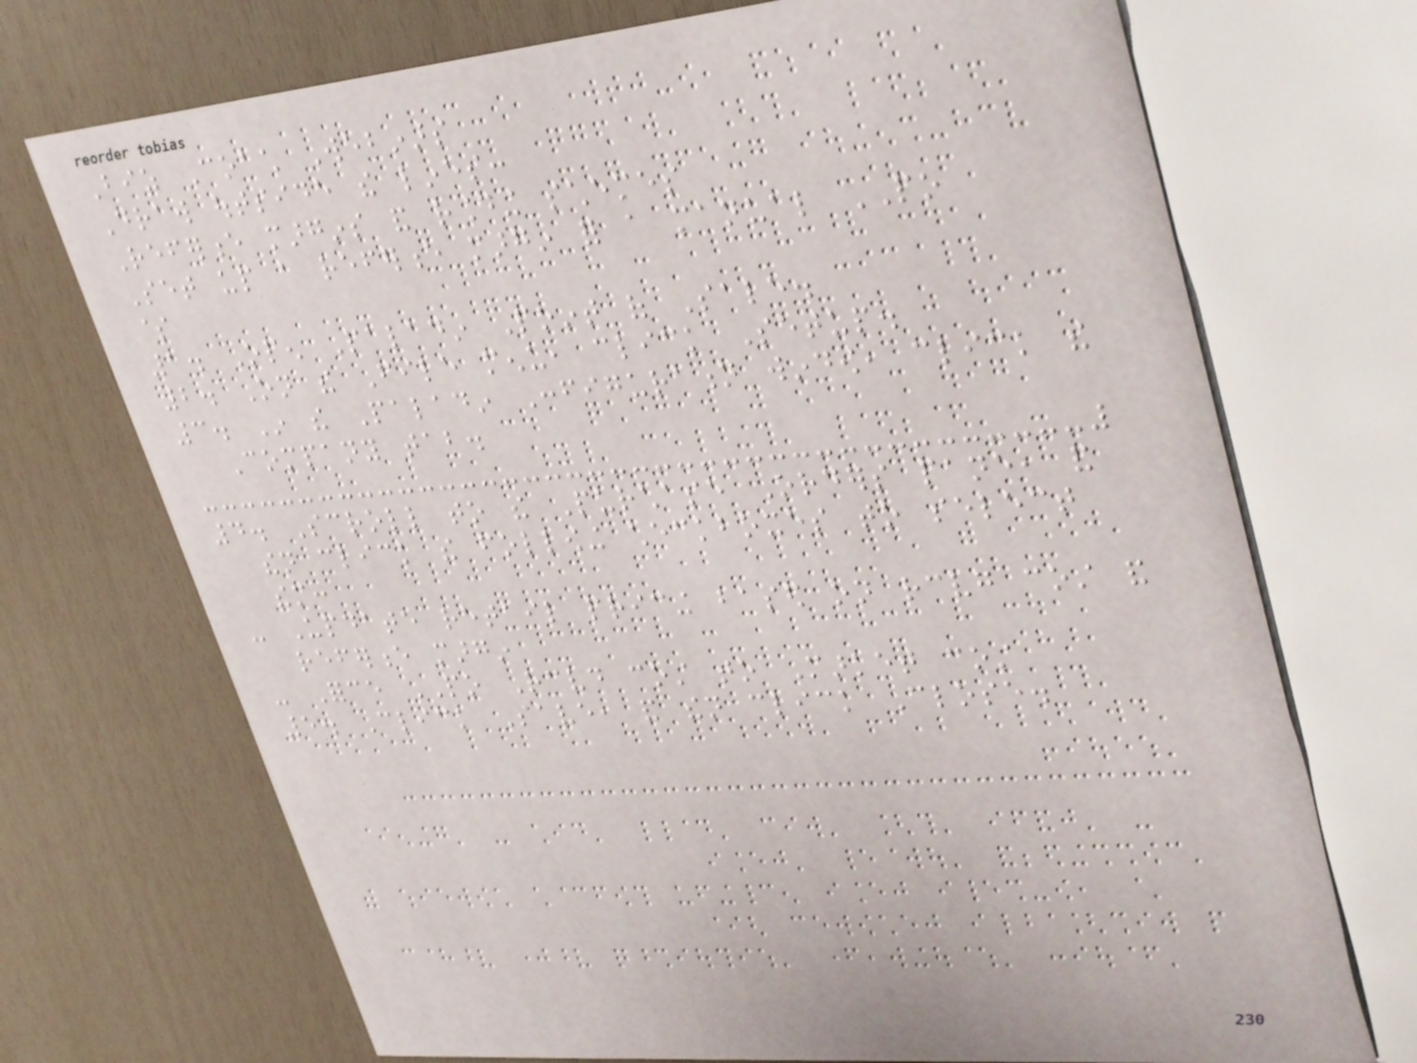Biz Coach Webinars
Draw outside the lines:
Reference margins and rounding schemes
Set up a reference margin for a manual PO
$
1. Open Paladin Point of Sale.
2. On the File menu, click Setup.
3. In the Paladin Configuration window, click the
Company tab.
4. Scroll to the Purchase Orders pane, and
then click the following checkboxes to select
them:
- Update retail pricing based on receiving cost and
reference margin
- Force PO Received cost to Market cost
5. Click Save, and then click Close.
